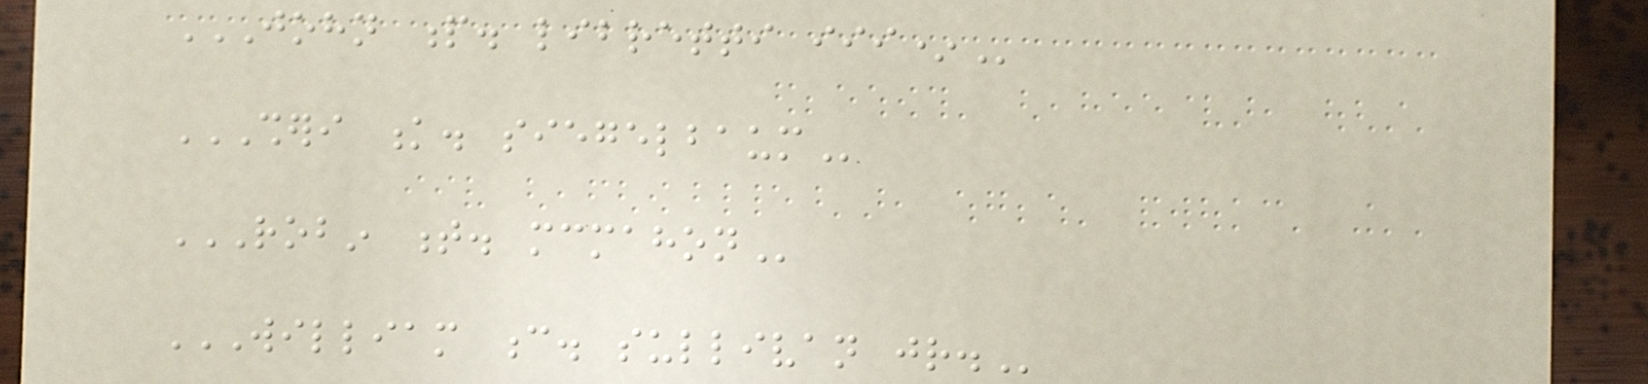JOHN P. LIBRETTI III*
SHERI K. SIEGELBAUM
ROBIN T. MCMAHON
WILLIAM C. SULLIVAN JR.
